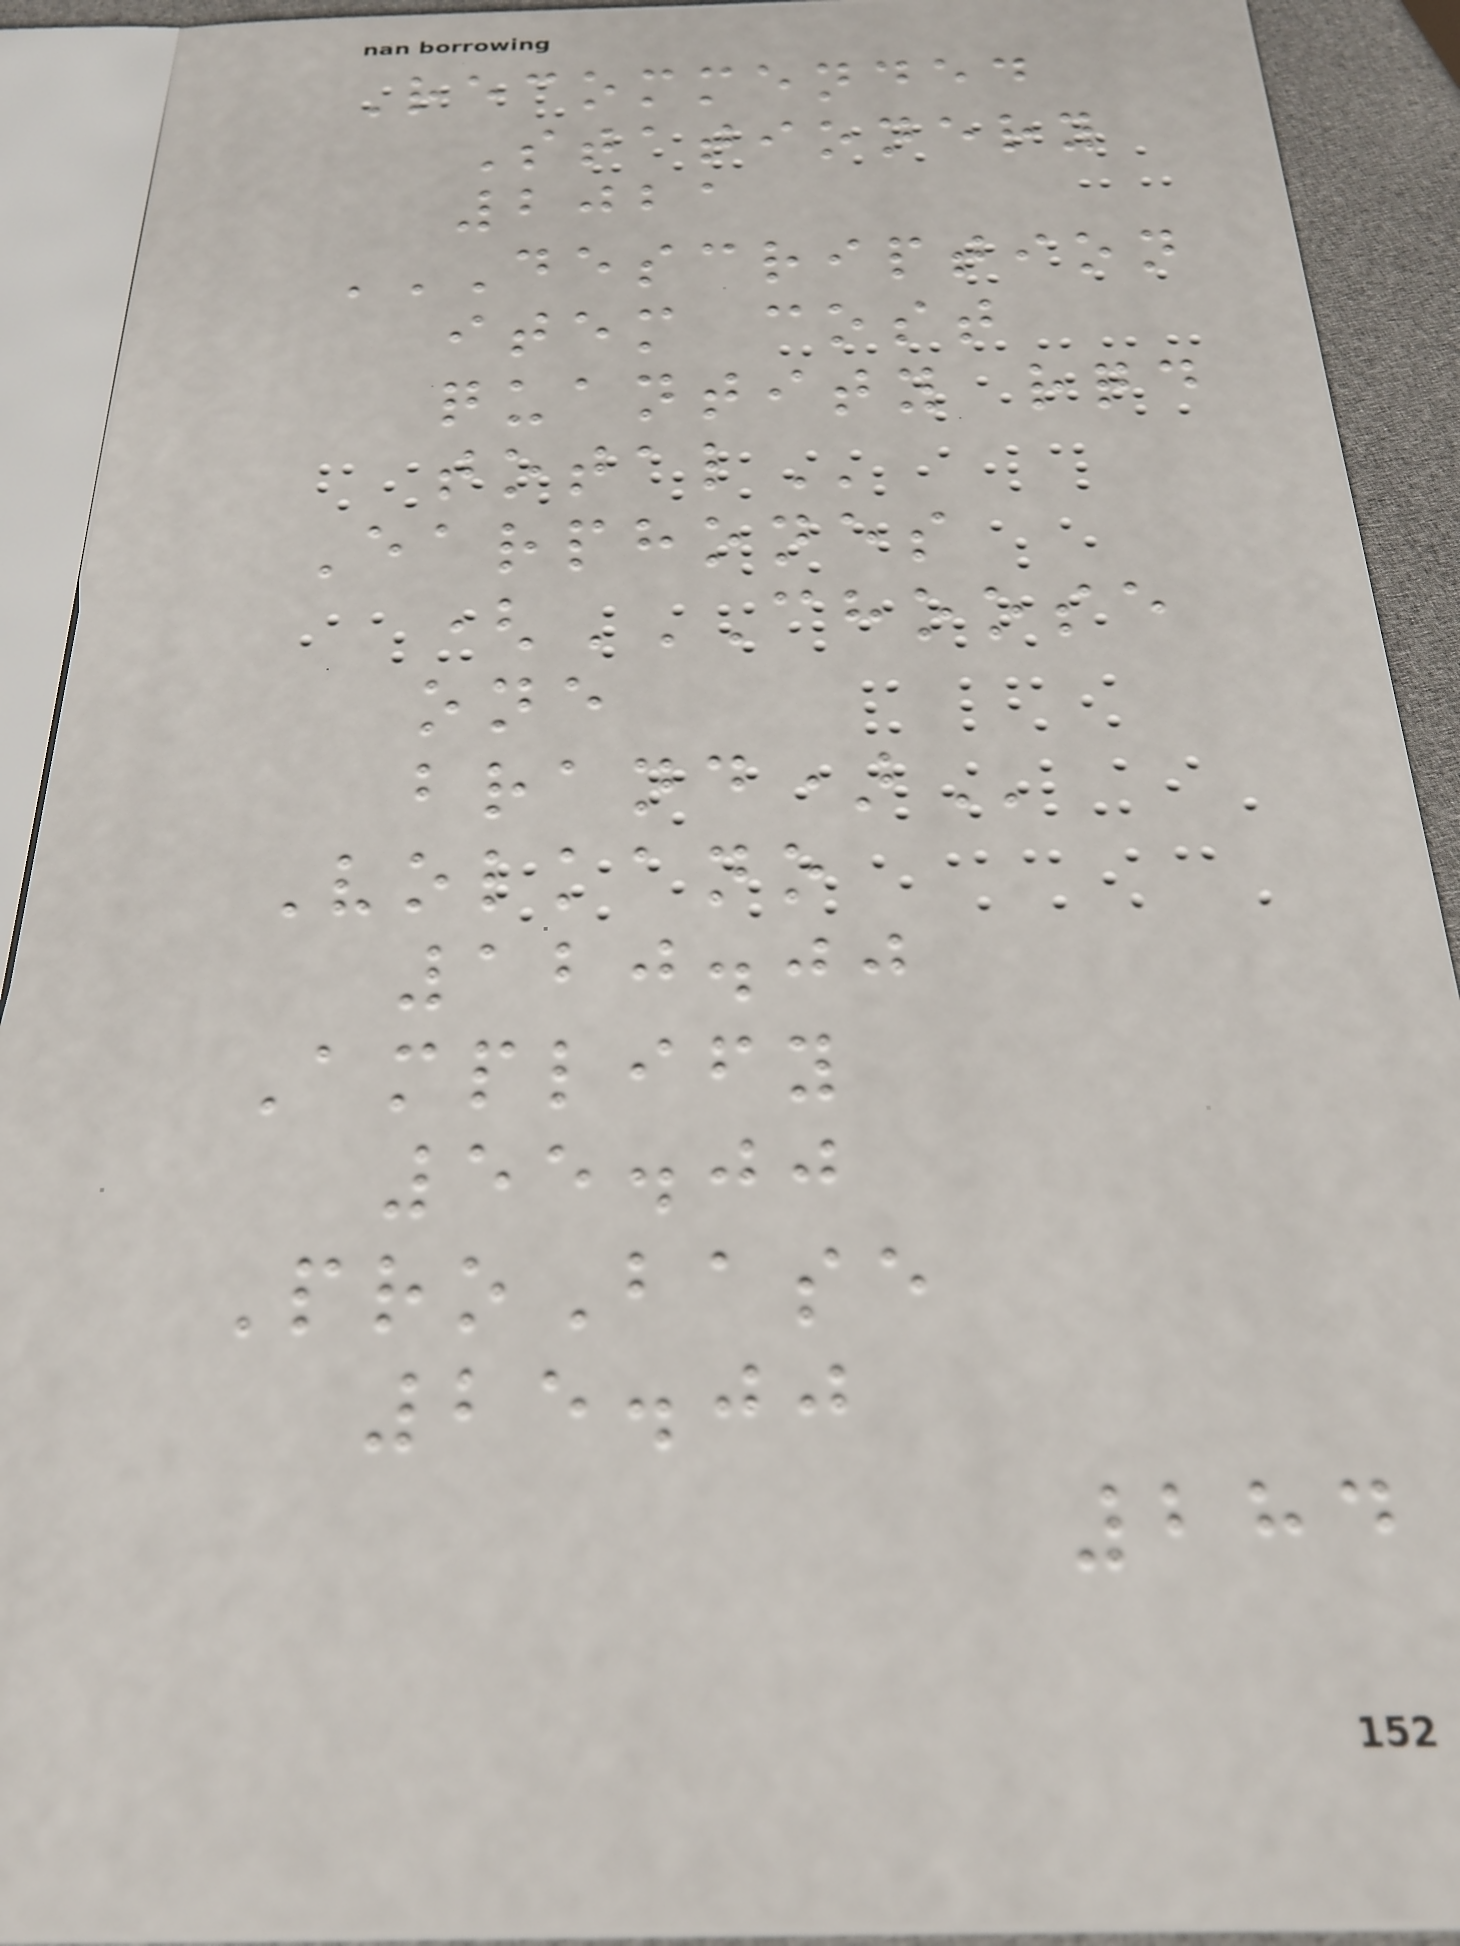Recommended
Stationery
2021
DESCRIPTION
ITEM COST
QUANTITY RQD
TOTAL
Earphones
(CHOOSE
ONE
BRAND)
Volkano
120.00
Amplify
55.00
ProBase
25.00
284
